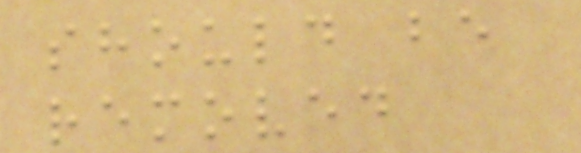should be
removed
